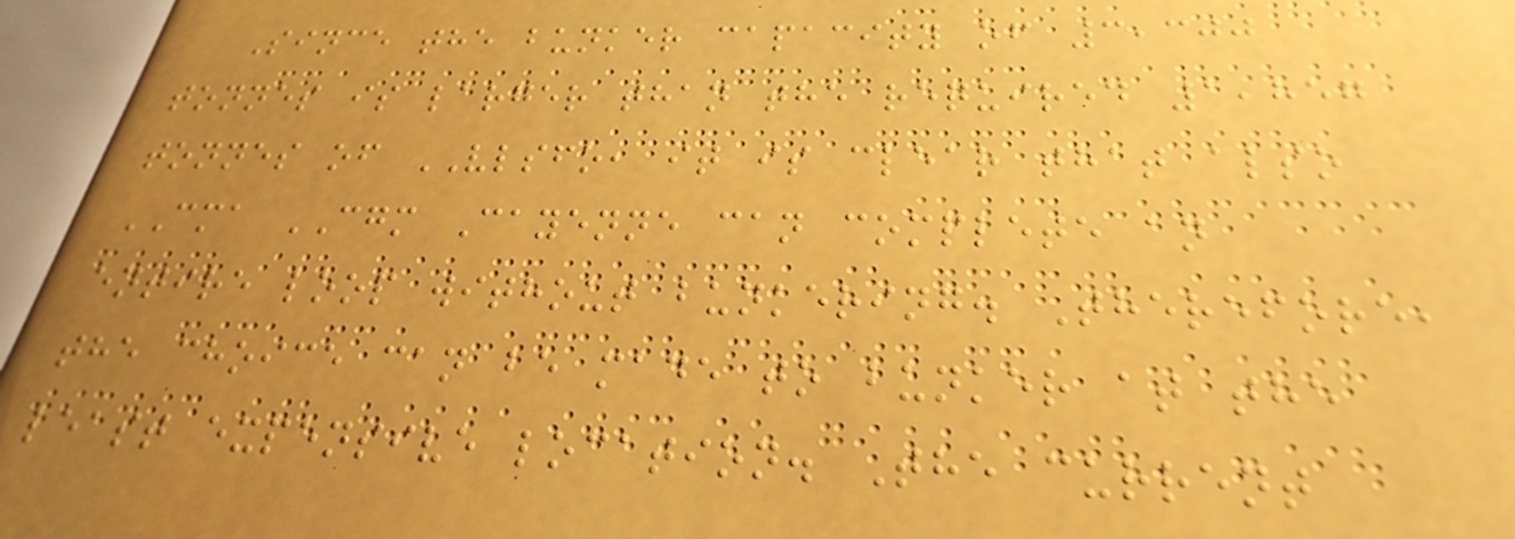Since the bunker capacity of 3,300
tonnes is larger than the required 1,857
tonnes of VLSFO, it is clear that also
CMA CGM Cayenne can complete an
entire loop without bunkering. Therefore,
the choice can be made to bunker at the
least expensive location. The current
